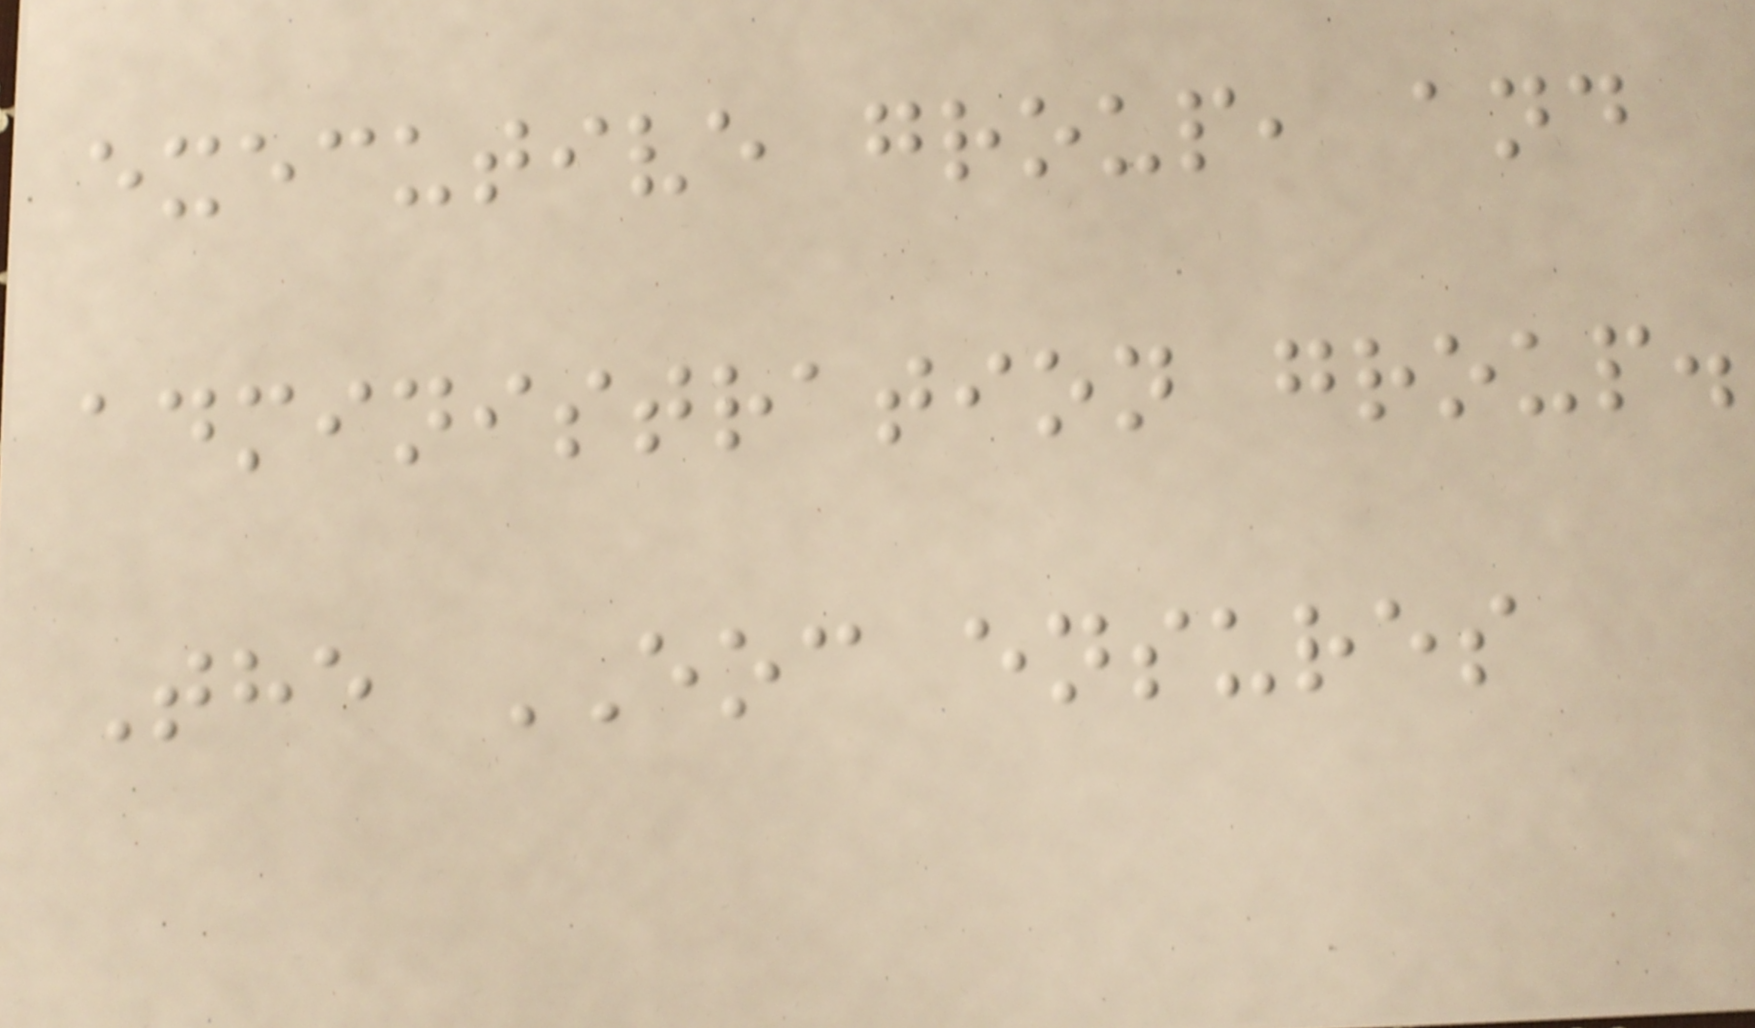executive group, and
administration group.
The EOC ensures
